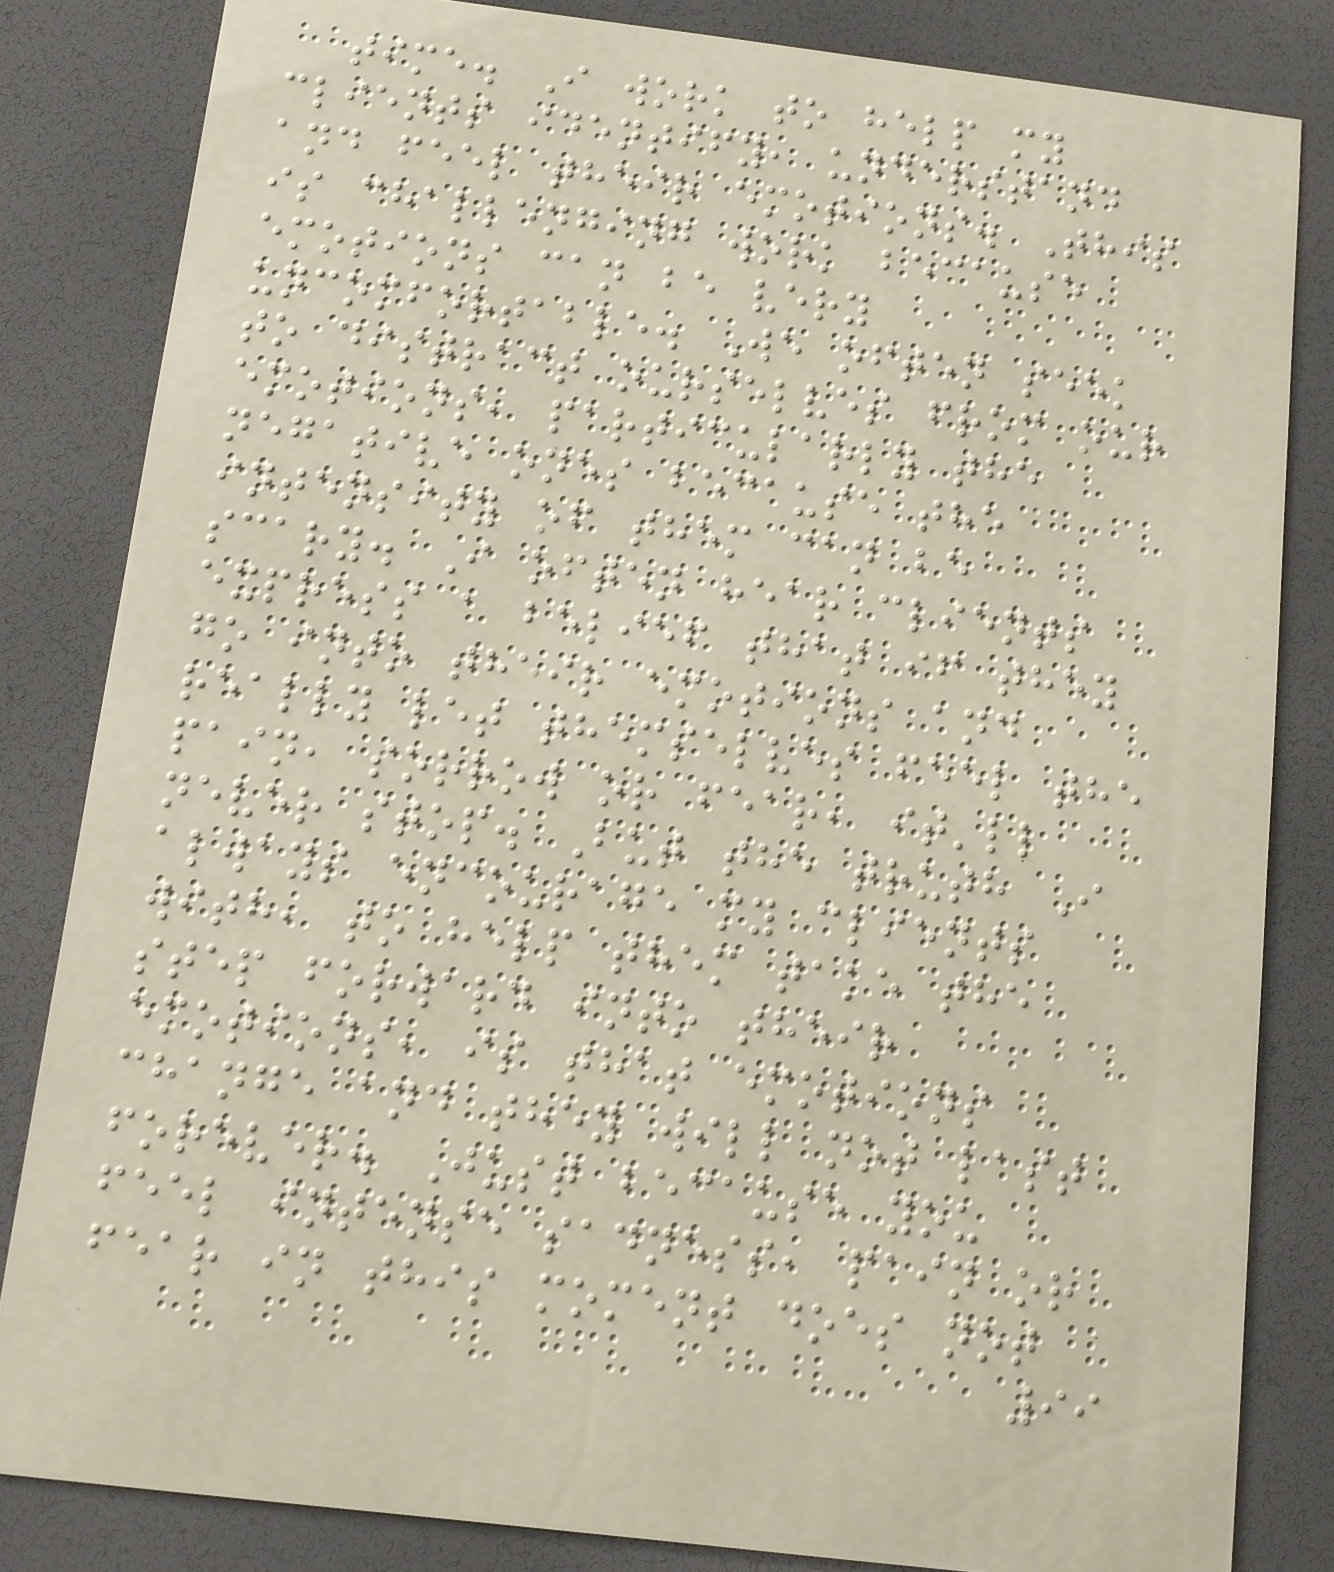time. I work to help my
clients identify, understand
and feel their emotions. This
is challenging work because
emotions can be very
uncomfortable. We often seek
to distract ourselves from our
emotions, particularly the
negative ones because the
intensity of them can be
scary. I often hear clients
express a belief that if they
go into their emotions and
really let themselves feel the
pain, sorrow or fear, it'll
never stop. But the truth I
always encourage my clients
with, to help them take the
step forward into their
emotions, is that emotions
change and they will not last
forever. Just because you
feel intense sadness, pain or
fear in this moment does not
99
